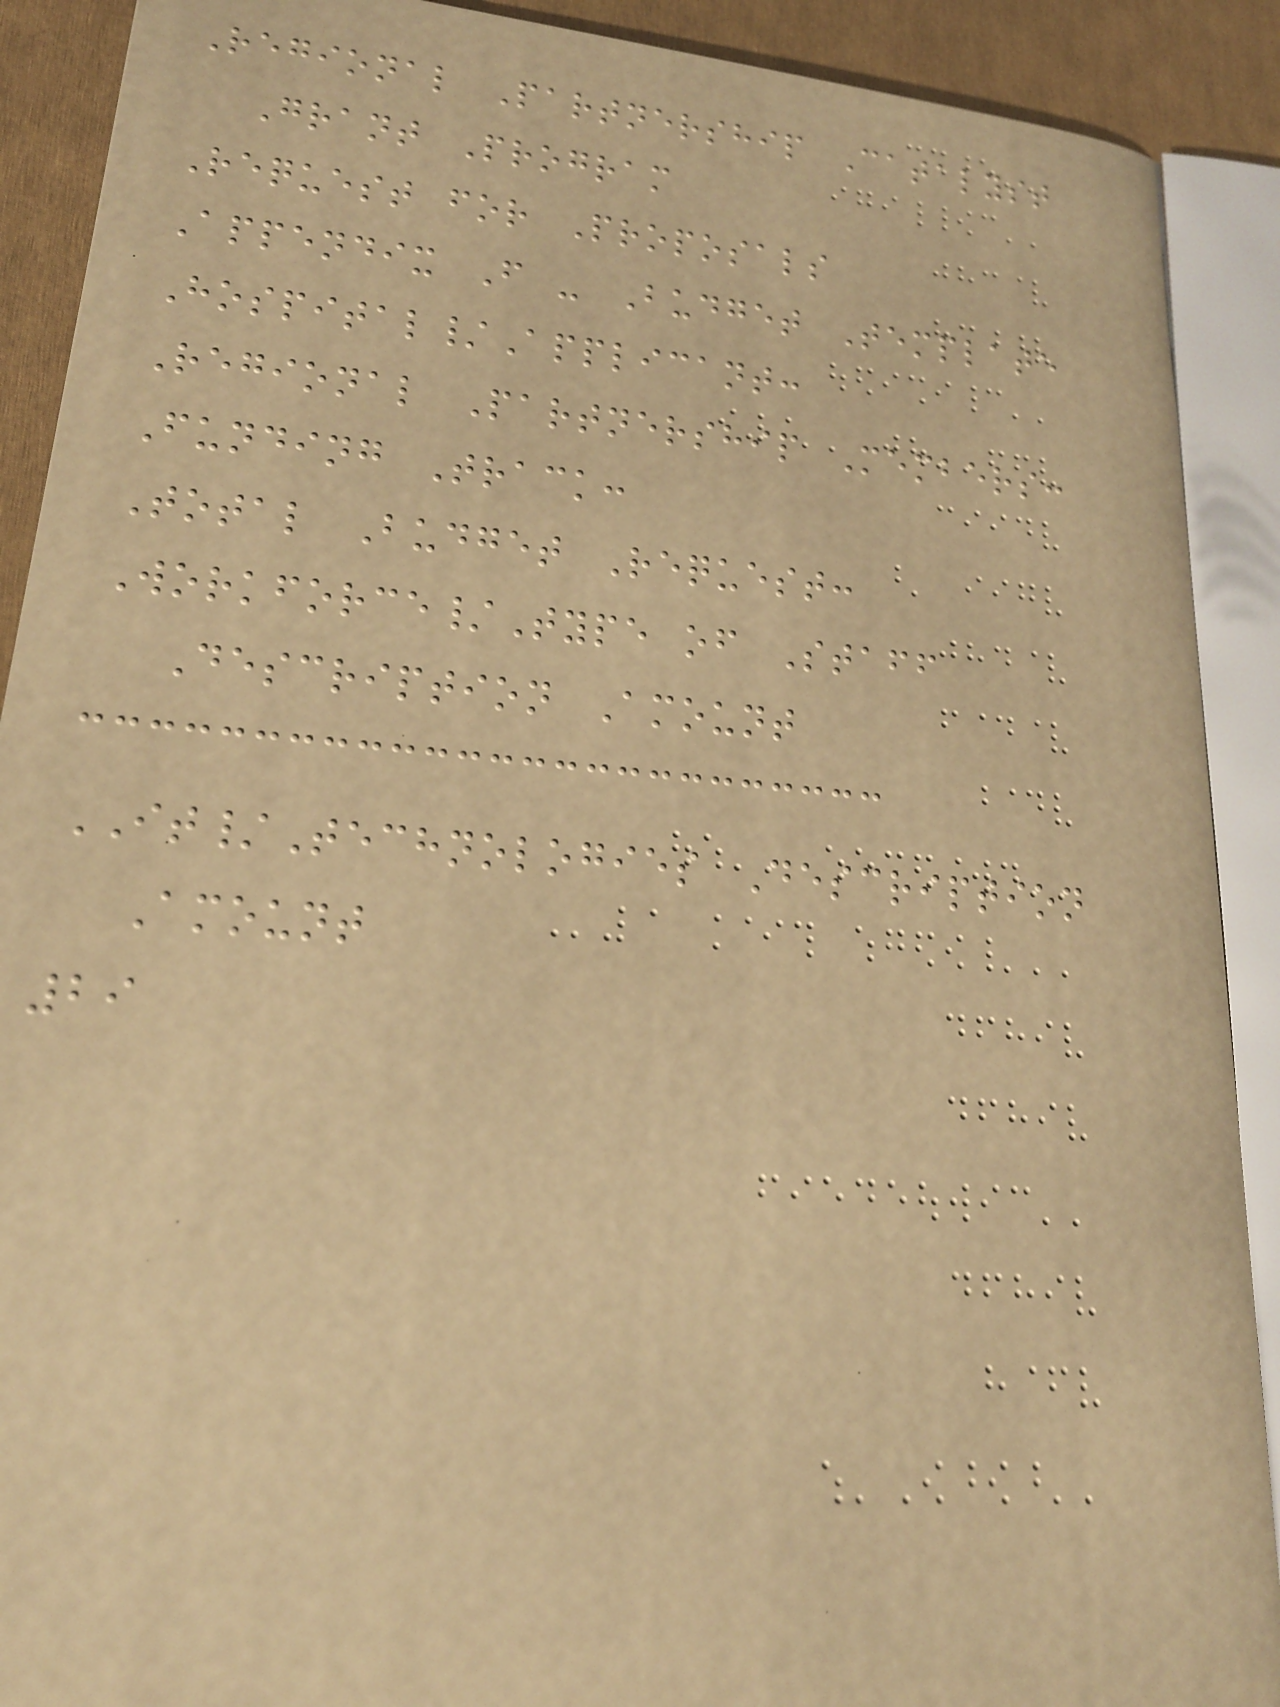Regional Partnership Catalyst
Grant Program
Request for Proposals
Appendix F - Budget Template
Hospital/Applicant:
Regional Partnership Members:
Funding Track:
Total Budget Request:
Workforce/Type of Staff
Description Amount
IT/Technologies Description
Amount
29
